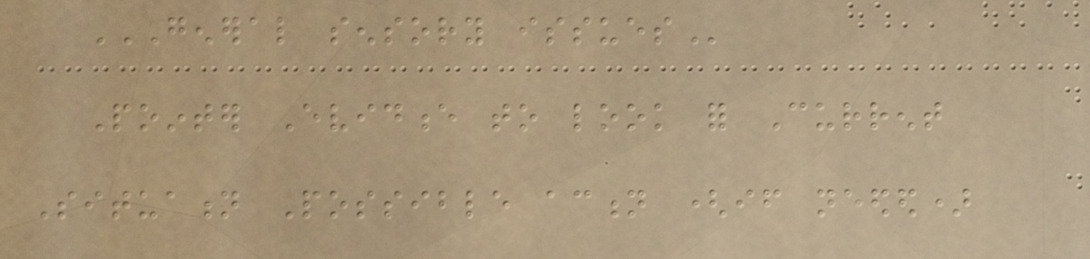GENERAL SENSORY ISSUES
Pointer Evidence to look for Current
Situation Possible action (if needed)
